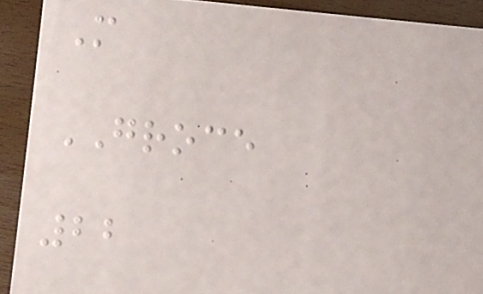M
GROCE
22
